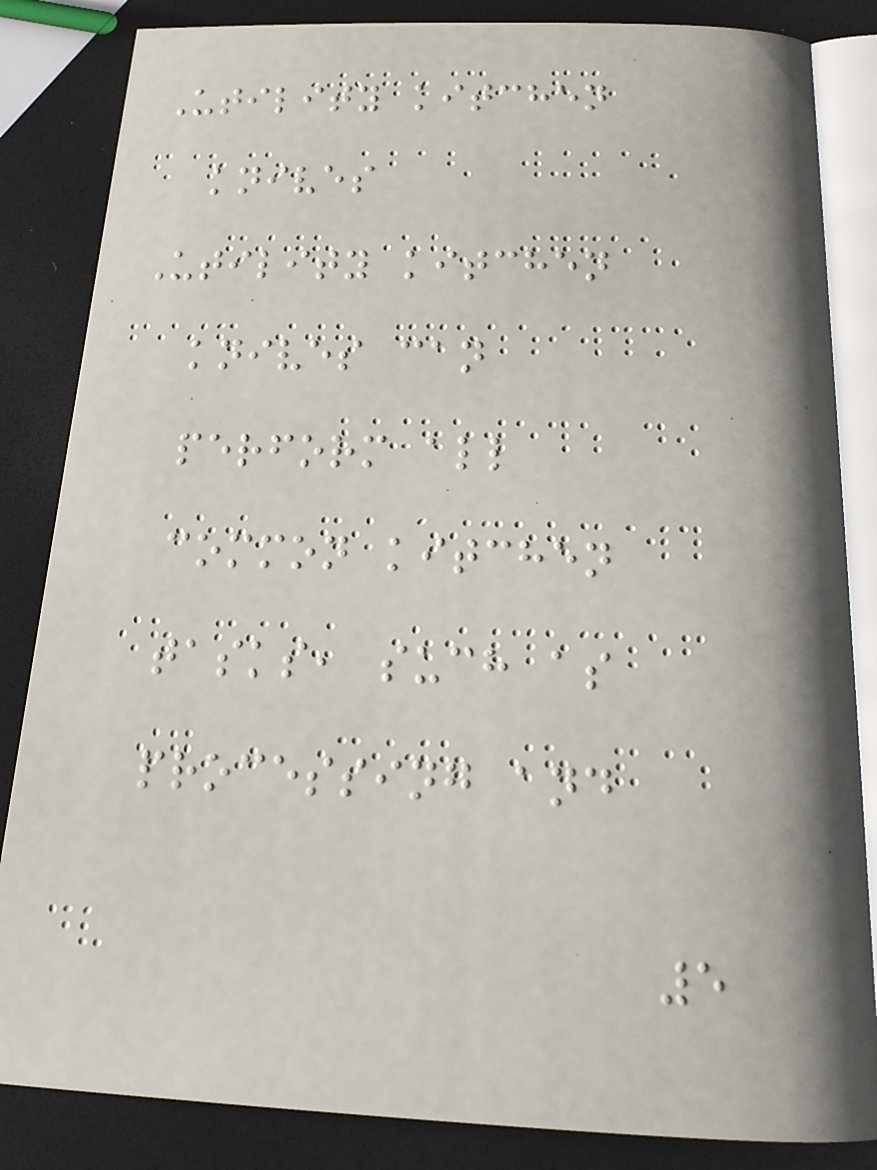Utility kitchen
knives
Utility kitchen
knives can
perform all
common kitchen
tasks, such as
processing and
5
